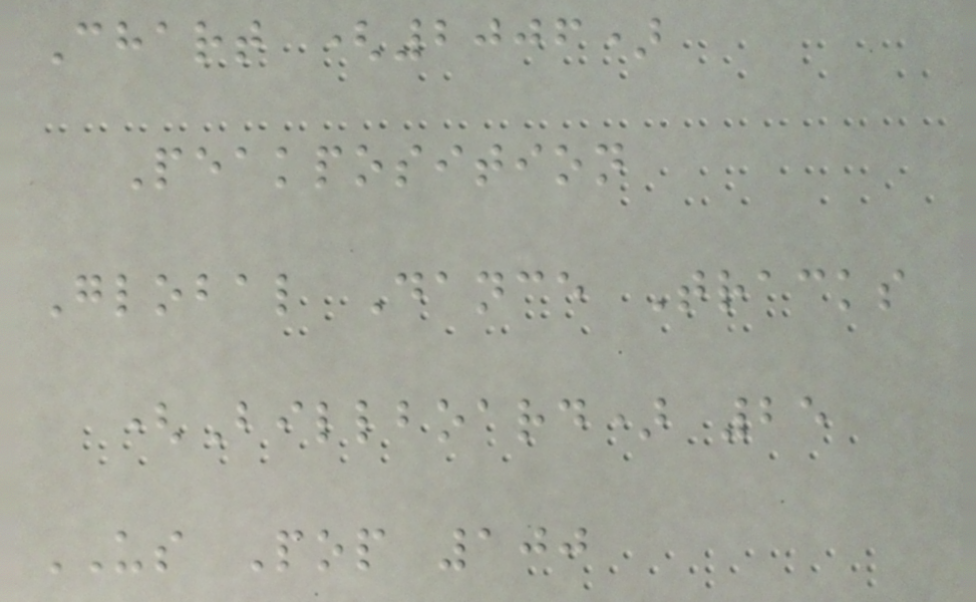Chart (2006)
Peakposition
Global Dance Tracks
(Billboard) 25
US Pop 100
